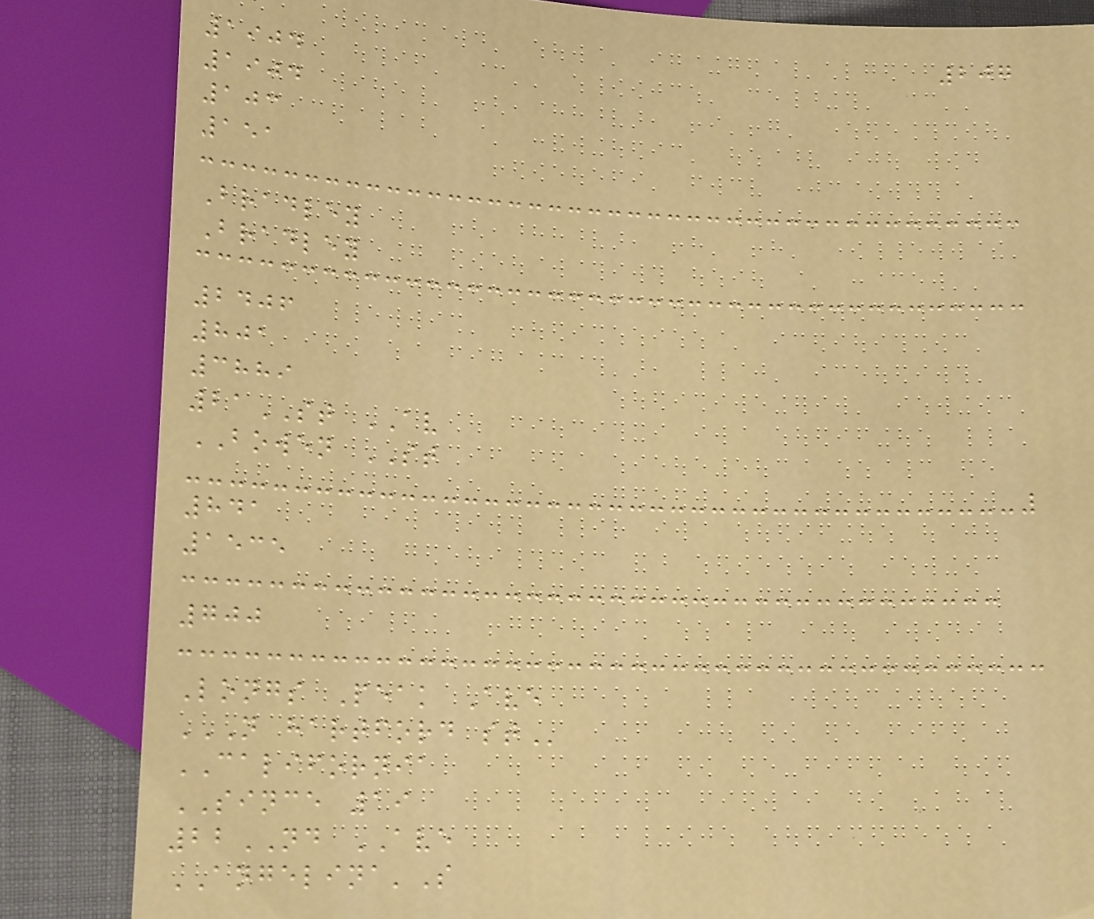207
1904
1904
103
151
Bradley
Bradley
2406
801
3889
21ST AV
BOWEN ST
841
1535
700
Longs Peak Ave
N HARTFORD ST
CALIFORNIA
SINCE 19
22ND AVE
ANGELINA'S
